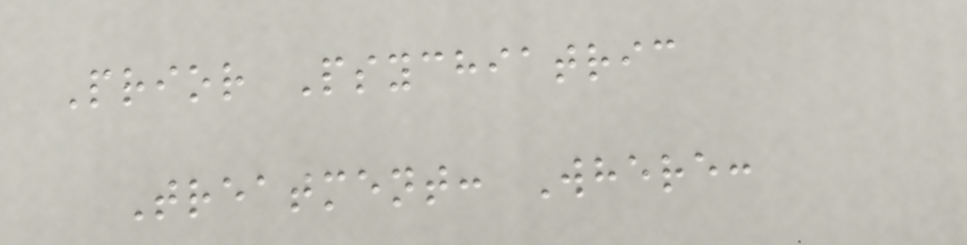Prior Psychiatric
Treatment: Where:
